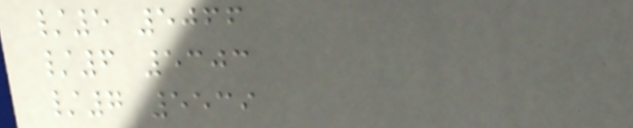/5 5066
/6 5303
/7 5539
